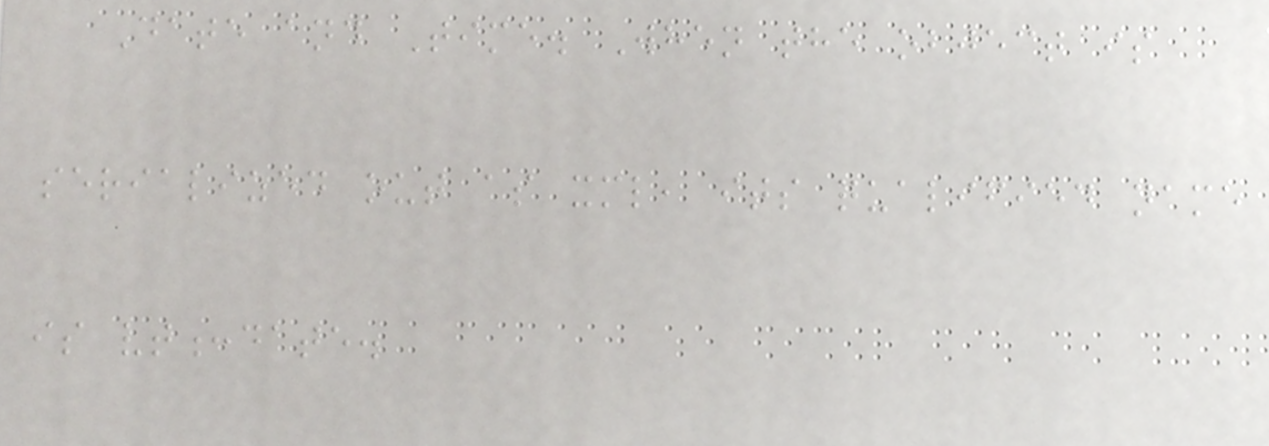Date and Time. When the object is
serialized out as xml, its qualified name
is vt:date.
